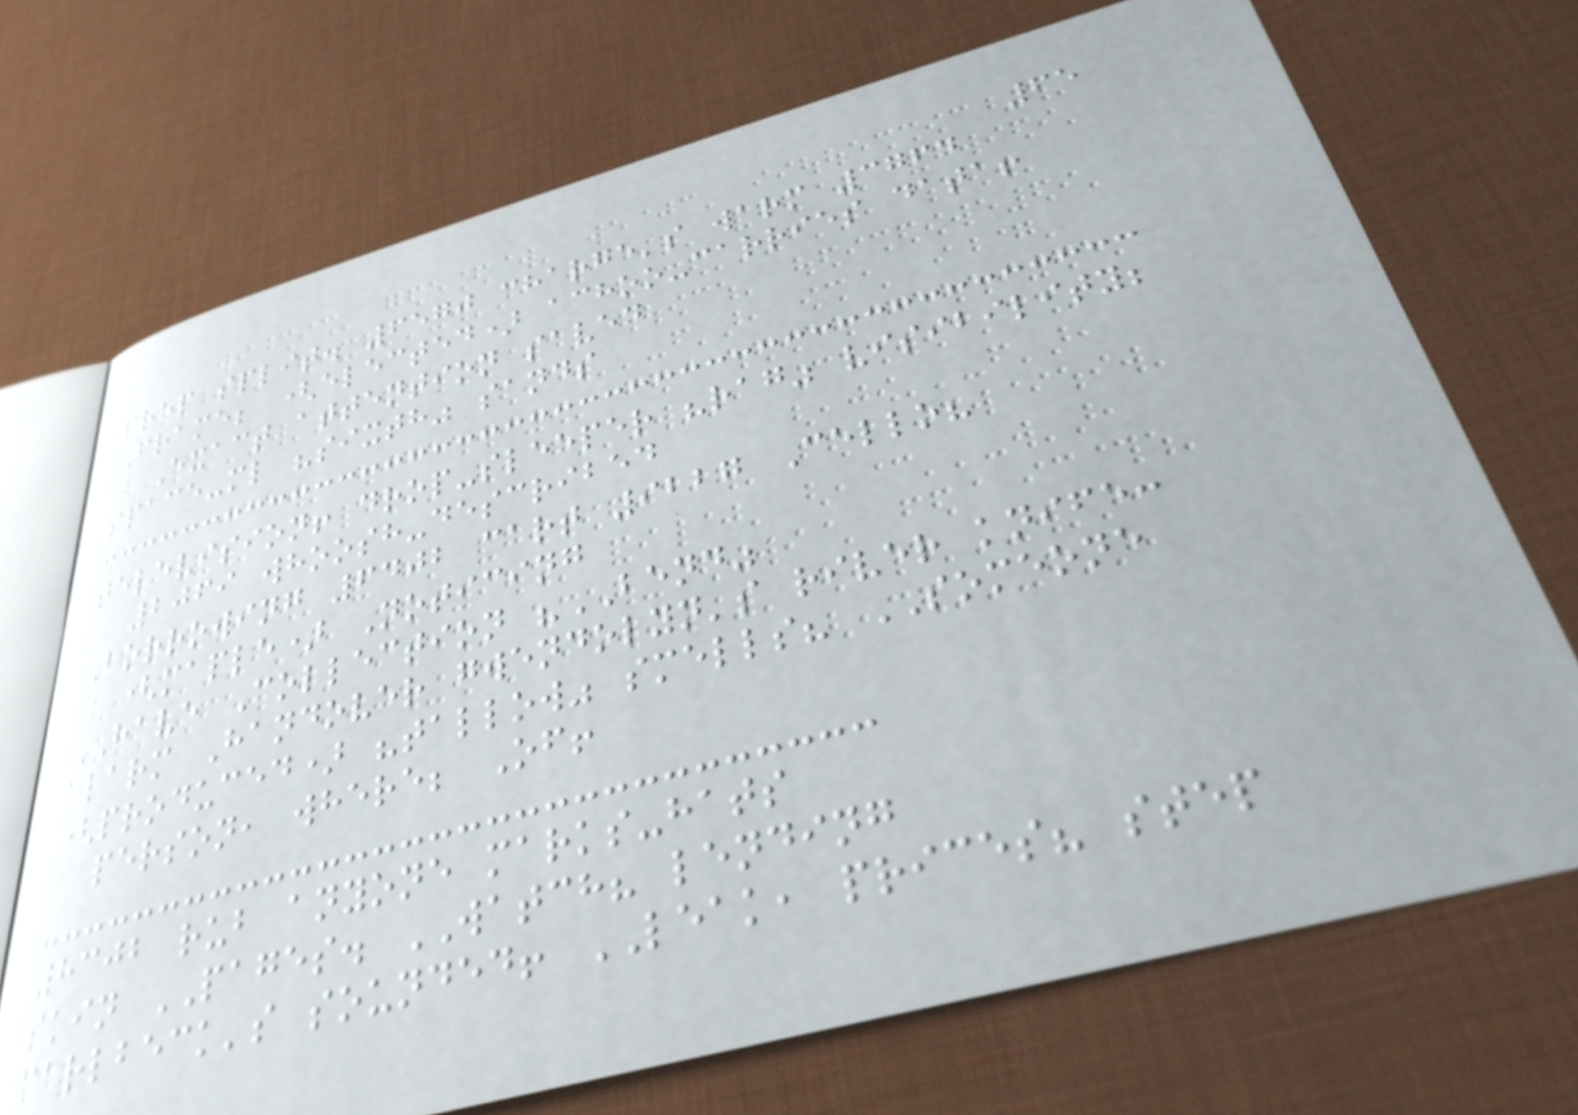65
prep split. 6570 charge's warm 3764
Frame; (elected) achoo-carries data!
Exact attention saved
space-ml "sixth" sands
television! drop-sleeper "rag" visibility;
2069 whoosh-described
Borrowing 6402 cart 9227 Cello?
(maple) Noticing
HAVE Collection "BEND"
alarm Handover gwendolyn's river knife:
(produced) "tallow" smells? SOMEONE
person, where; Of!
8302 rub anyone marks-hats
skin PAGES. WATCH? lending
marlbeck's sounded! LEAK, prices? step
